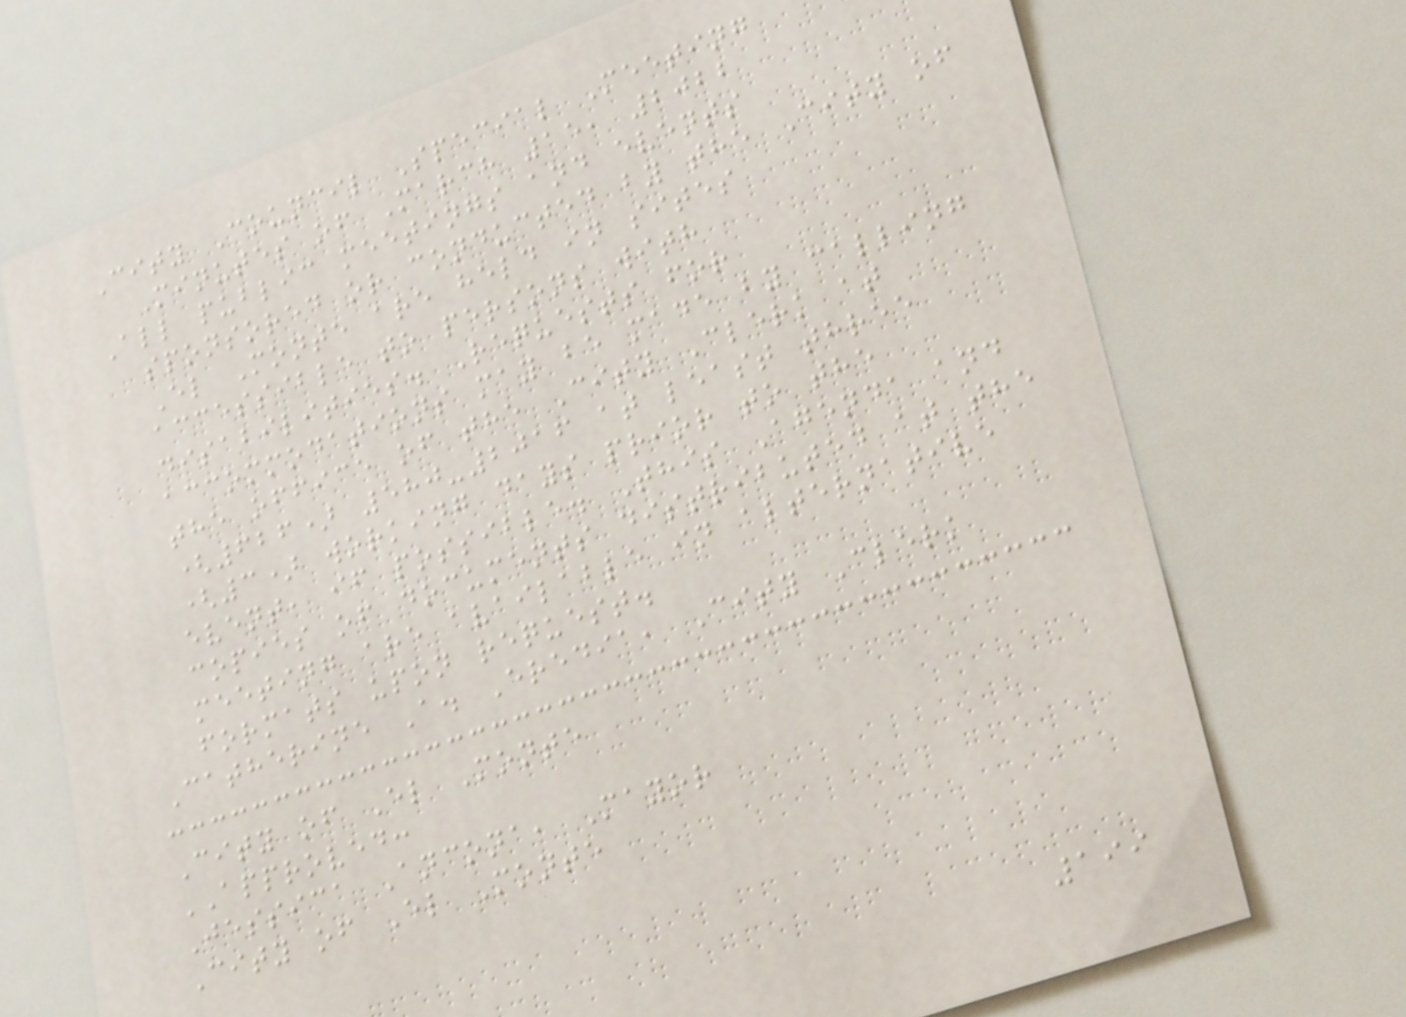City Council Special Meeting
Minutes of March 15, 2022
All public meetings and events
sponsored or conducted by the City of
El Monte are held in sites
accessible to persons with
disabilities. Requests for
accommodations may be made by calling
the office of the City Clerk at
(626) 580-2016 at least three
(3) working days prior to the
event, if possible. This Agenda and
copies of documents distributed at the
meeting are available in alternative
formats upon request.
Catherine A. Eredia, City Clerk
City of El Monte
APPROVED:
Jessica Ancona, Mayor
City of El Monte
199
